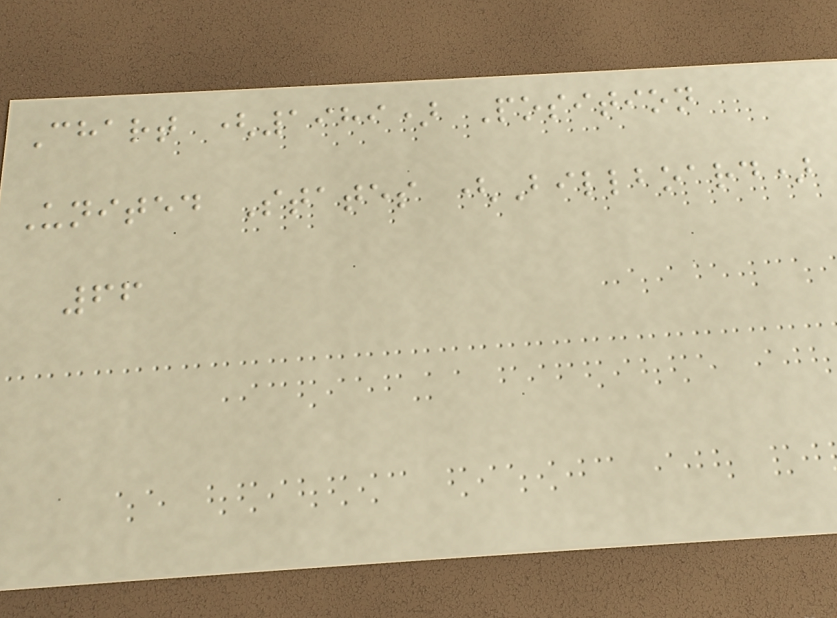Chart (1989) Position
United States (Billboard)
66
